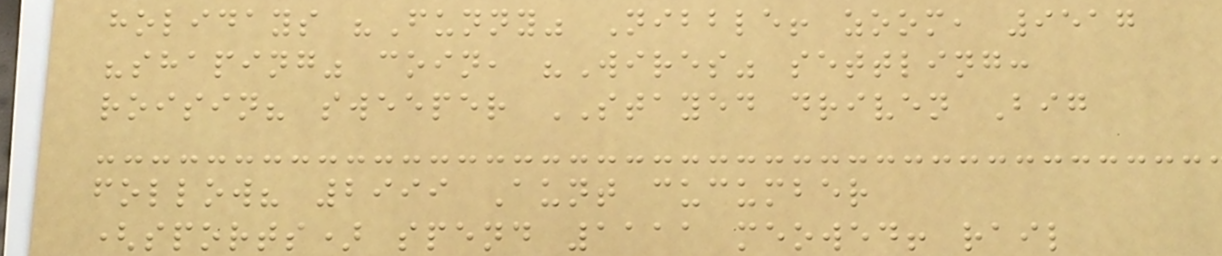holidays "Funny" Nibble! zoom, 9517
"shaping" coin, "Wires" settling:
roisin? sweeper STAYED driven Big
follow? 2999 Aunt cucumber
(sports) spend 1111 meowed! rail
